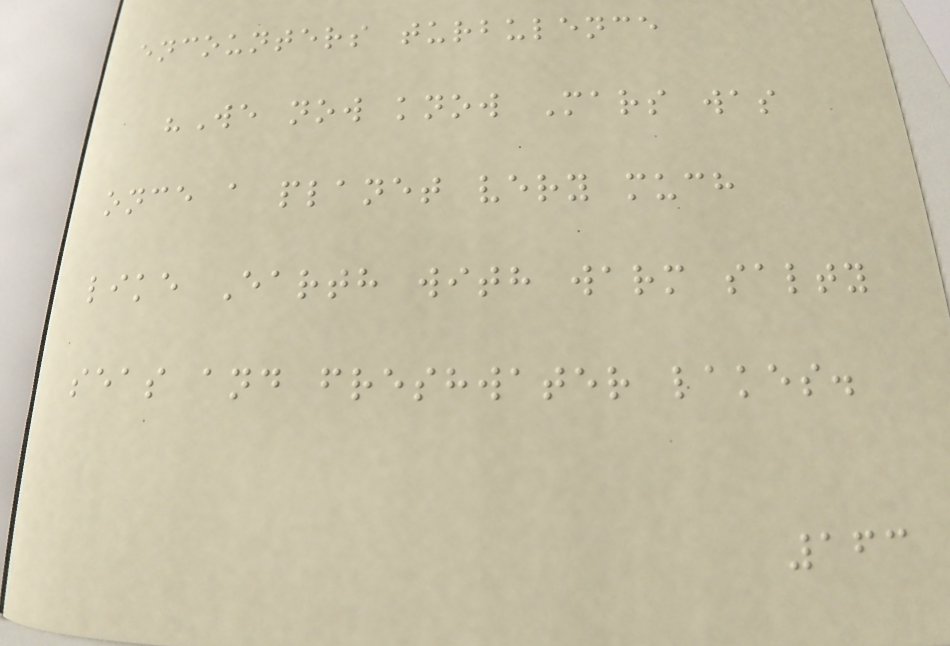encounters turbulence
"We now know Mars was
once a planet very much
like Earth with warm salty
seas and freshwater lakes.
163
